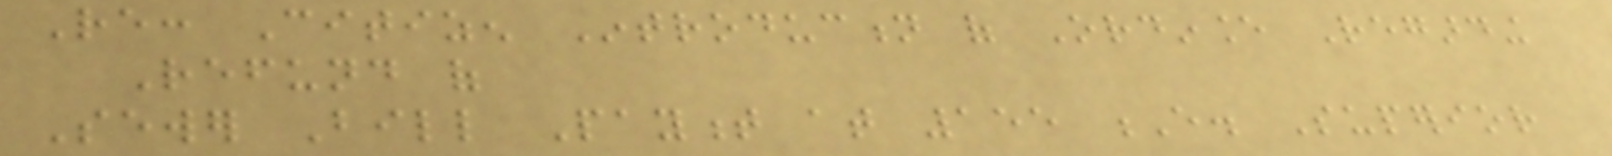Re: Citizen Introduction of Ordinance Regarding
Refund of
Sewer Bill Payment at 155 E. Superior
